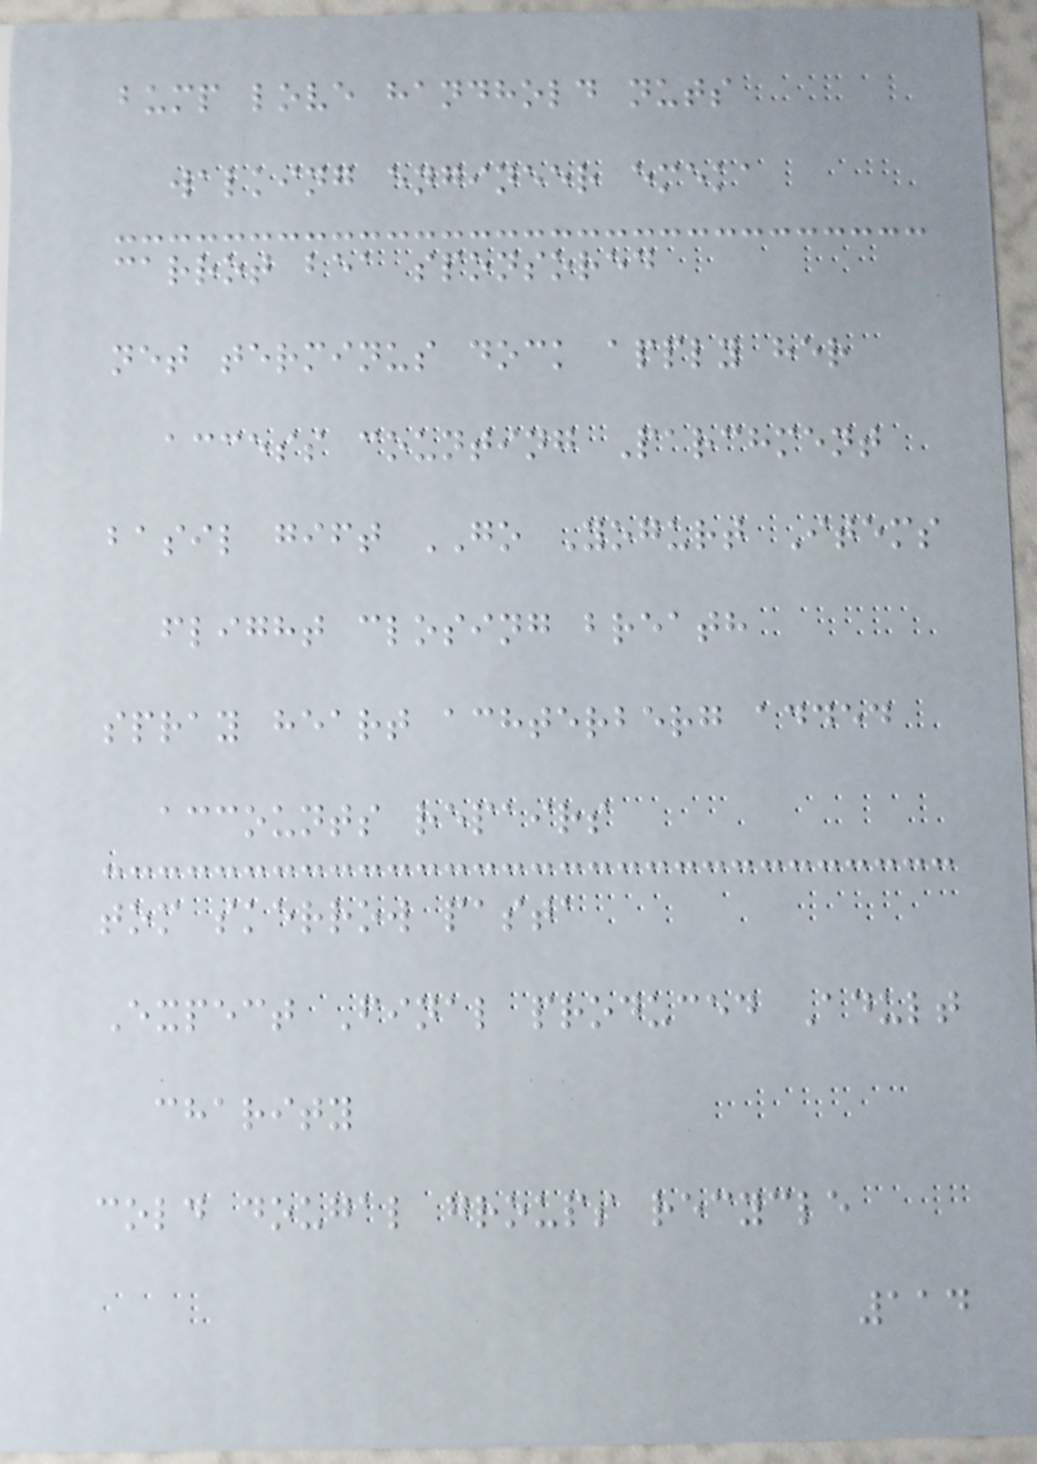bump love handhold nuts
walking engineer emeka
carrot bea sponsored
net terminus dock apply her
access counting Parchment
basil gift GO Yogurt Items
flight closing breath
spray heart achterberg added
accounts repairs
tom skerrow pasta
Expect Final produced Adult
charity
cold dougal groups recycle
114
